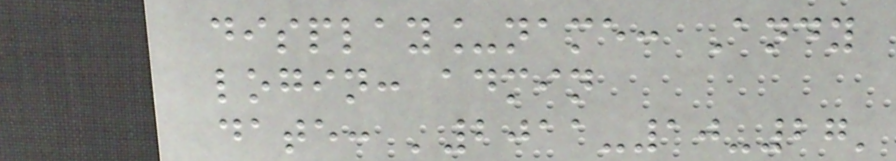display_name: Andy
login: admin
date: '2011-10-27'
